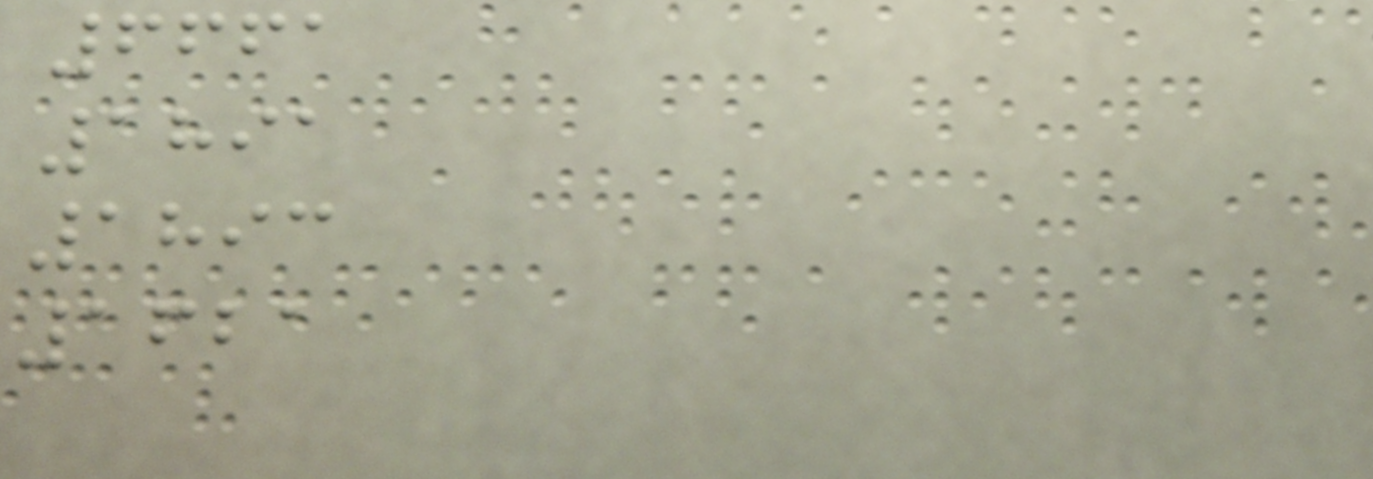6661
1891
1893
1621
